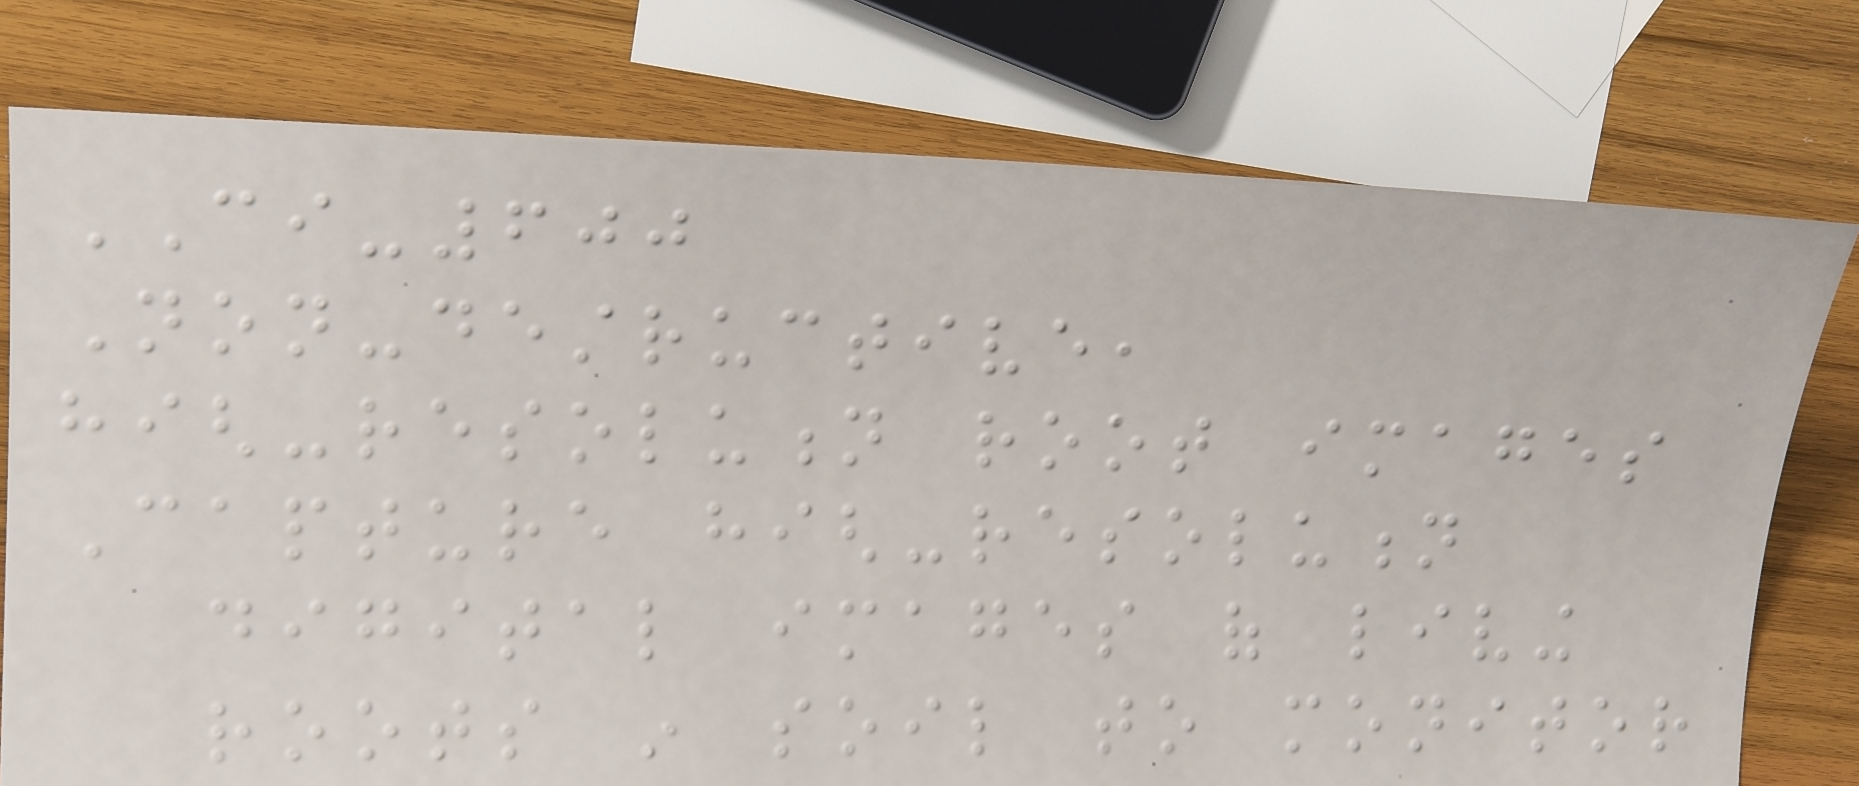CI-600
Non-destructive,
high-resolution root images
Capture high-resolution
digital images of living
roots in soil to monitor
